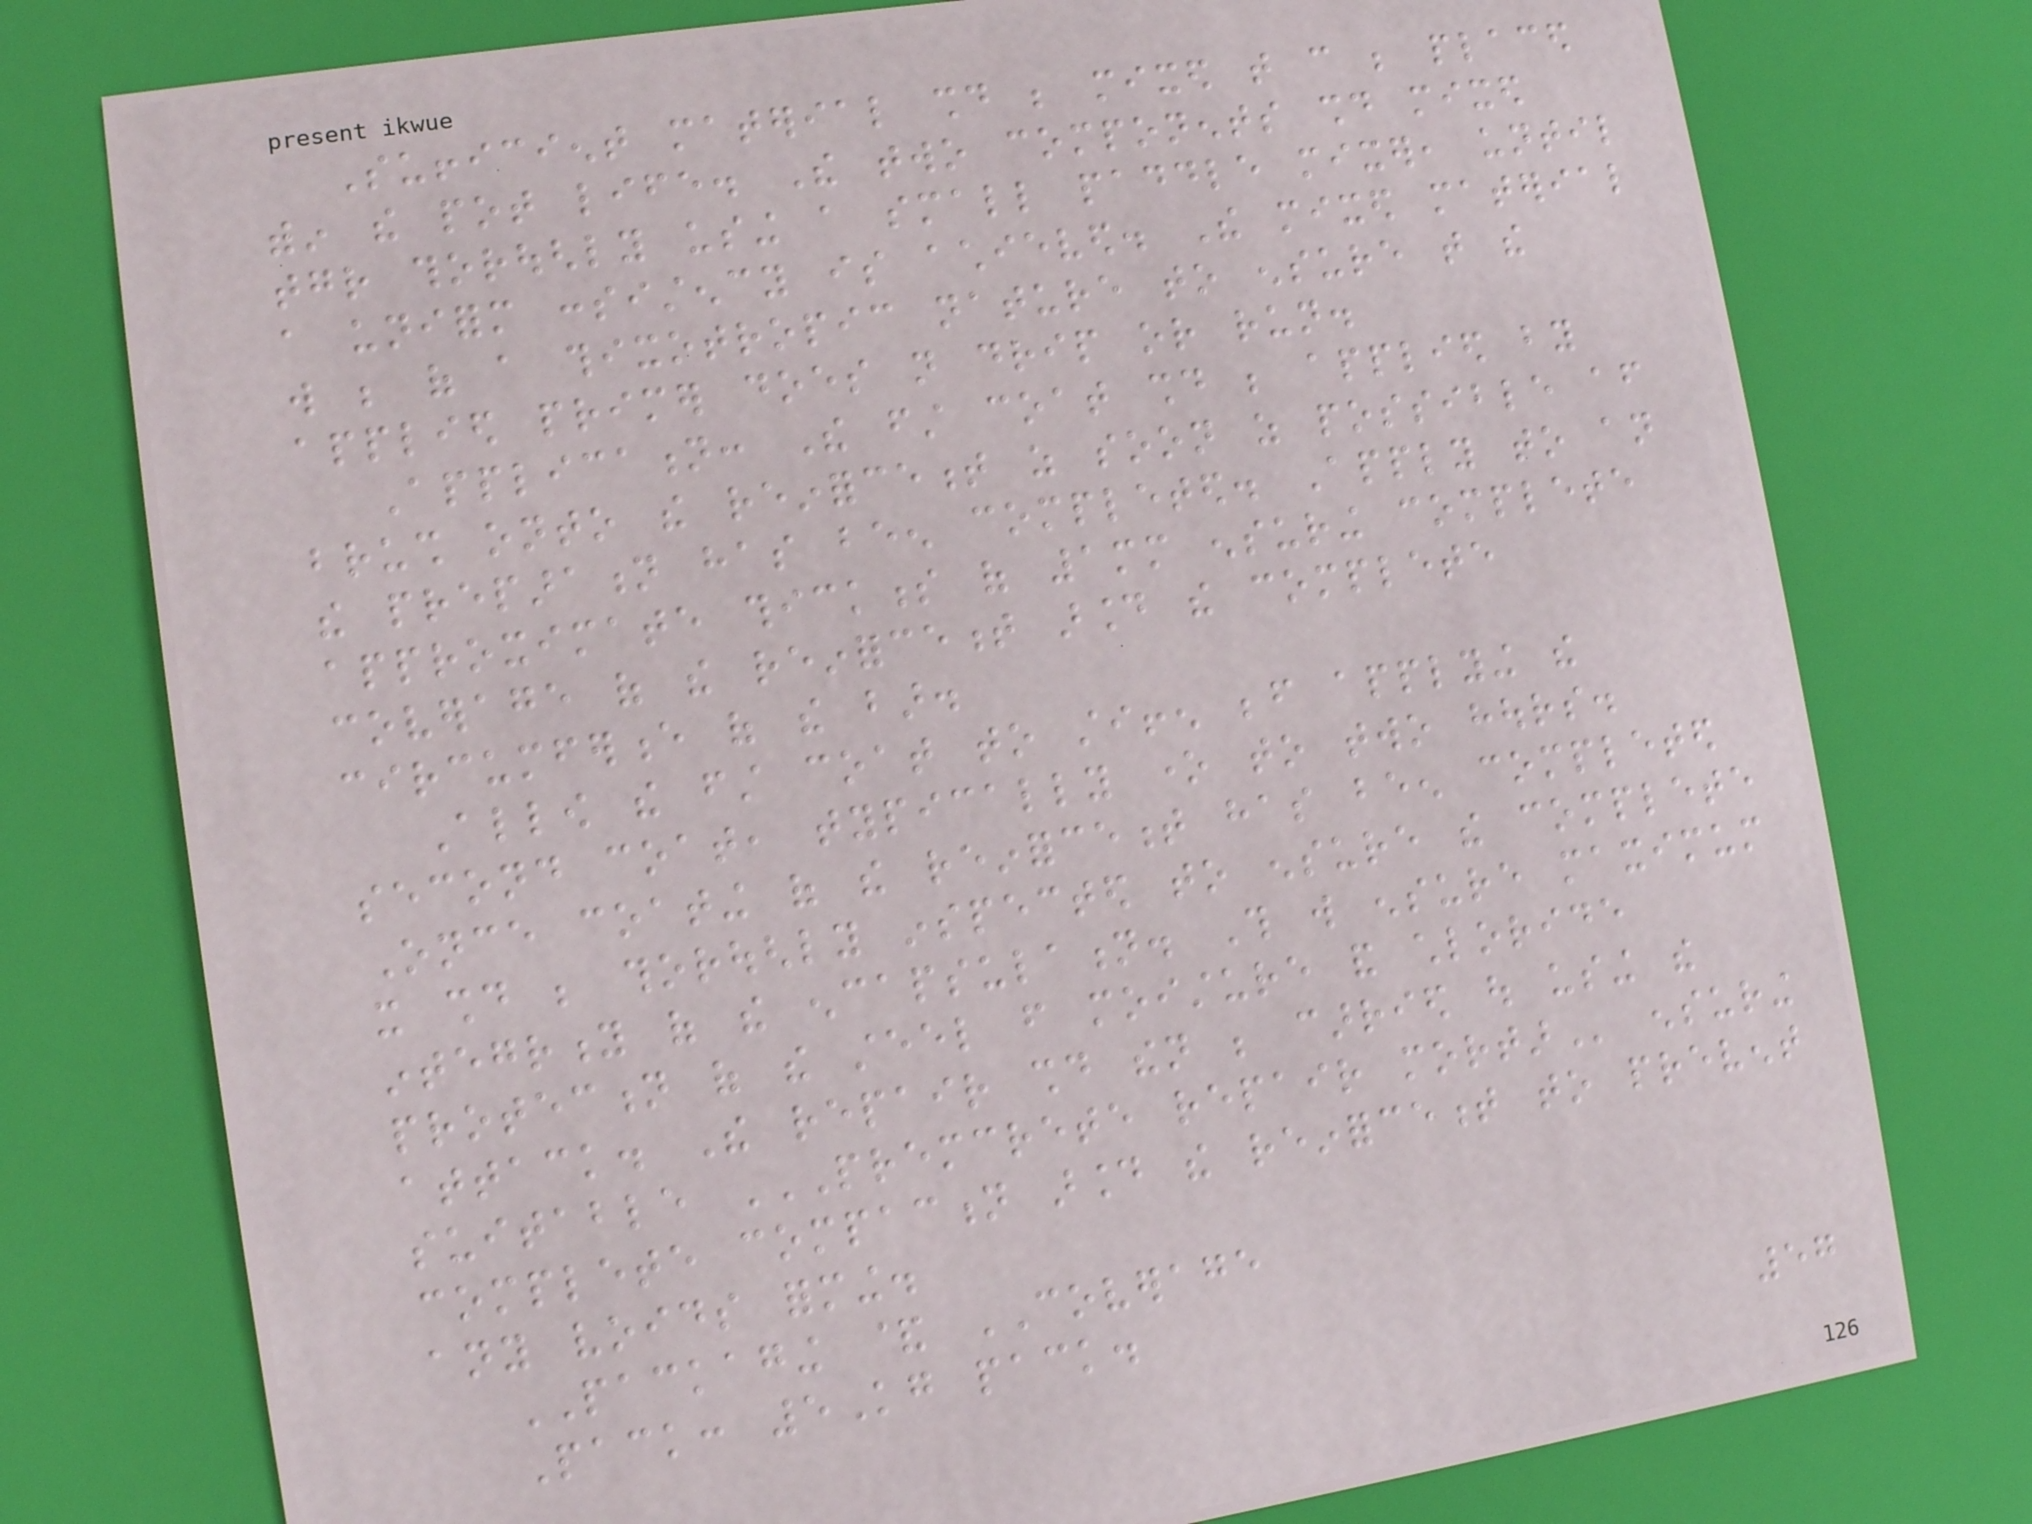Sufficient material should be mixed that can be placed
within the pot life. The two components should mixed
together thoroughly using a small paddle mixer, until
a uniform consistency is achieved. The mixed material
will be of a thixotropic nature to ensure that the
applied primer does not drip or run.
Application: The first coat should be applied by
brush onto the reinforcement as soon as possible after
the preparation has been completed. Apply to an
approximate thickness of 1mm ensuring complete
coverage of the reinforcement around the complete
circumference of the bar.
Allow the first coat to stiffen before applying the
second coat, typically one to two hours.
Once coating of the reinforcement has been completed
it should be thoroughly inspected to ensure the complete
integrity of the encapsulation. This will ensure maximum
protection of the steel from moisture and chloride
attack. The repair should then be carried out using the
suitable PREMCRETE REPAIR MORTAR ensuring
complete compaction around the reinforcement to prevent
any voids forming.
PACKAGING & COVERAGE
Pack: 5Kg pack.
57
